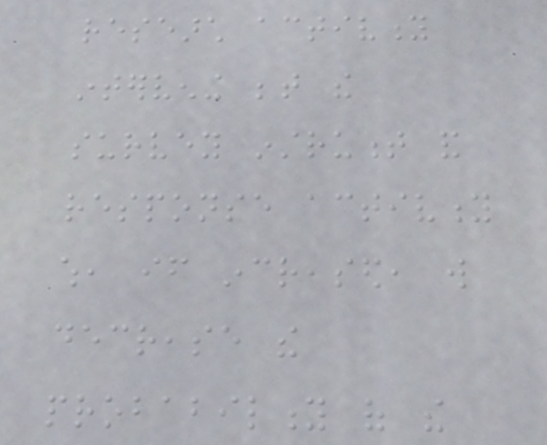research activity
intervening between the
survey instrument and
response activity
which, if increased, will
decrease the
probability of the
